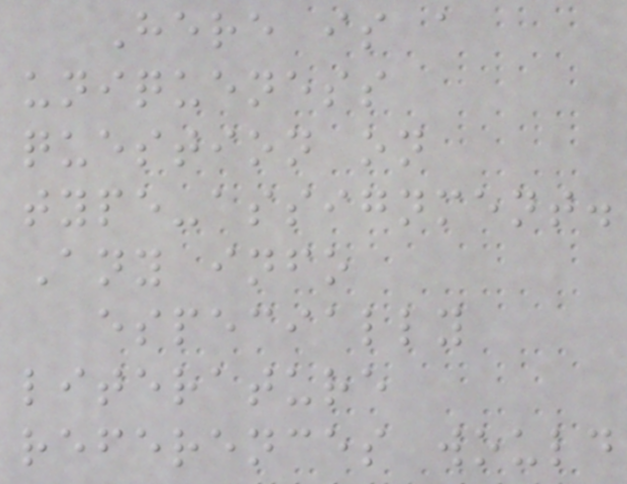Here is a
uniqueness
question on
type-assignment.
Any info
especially
literature
references would
